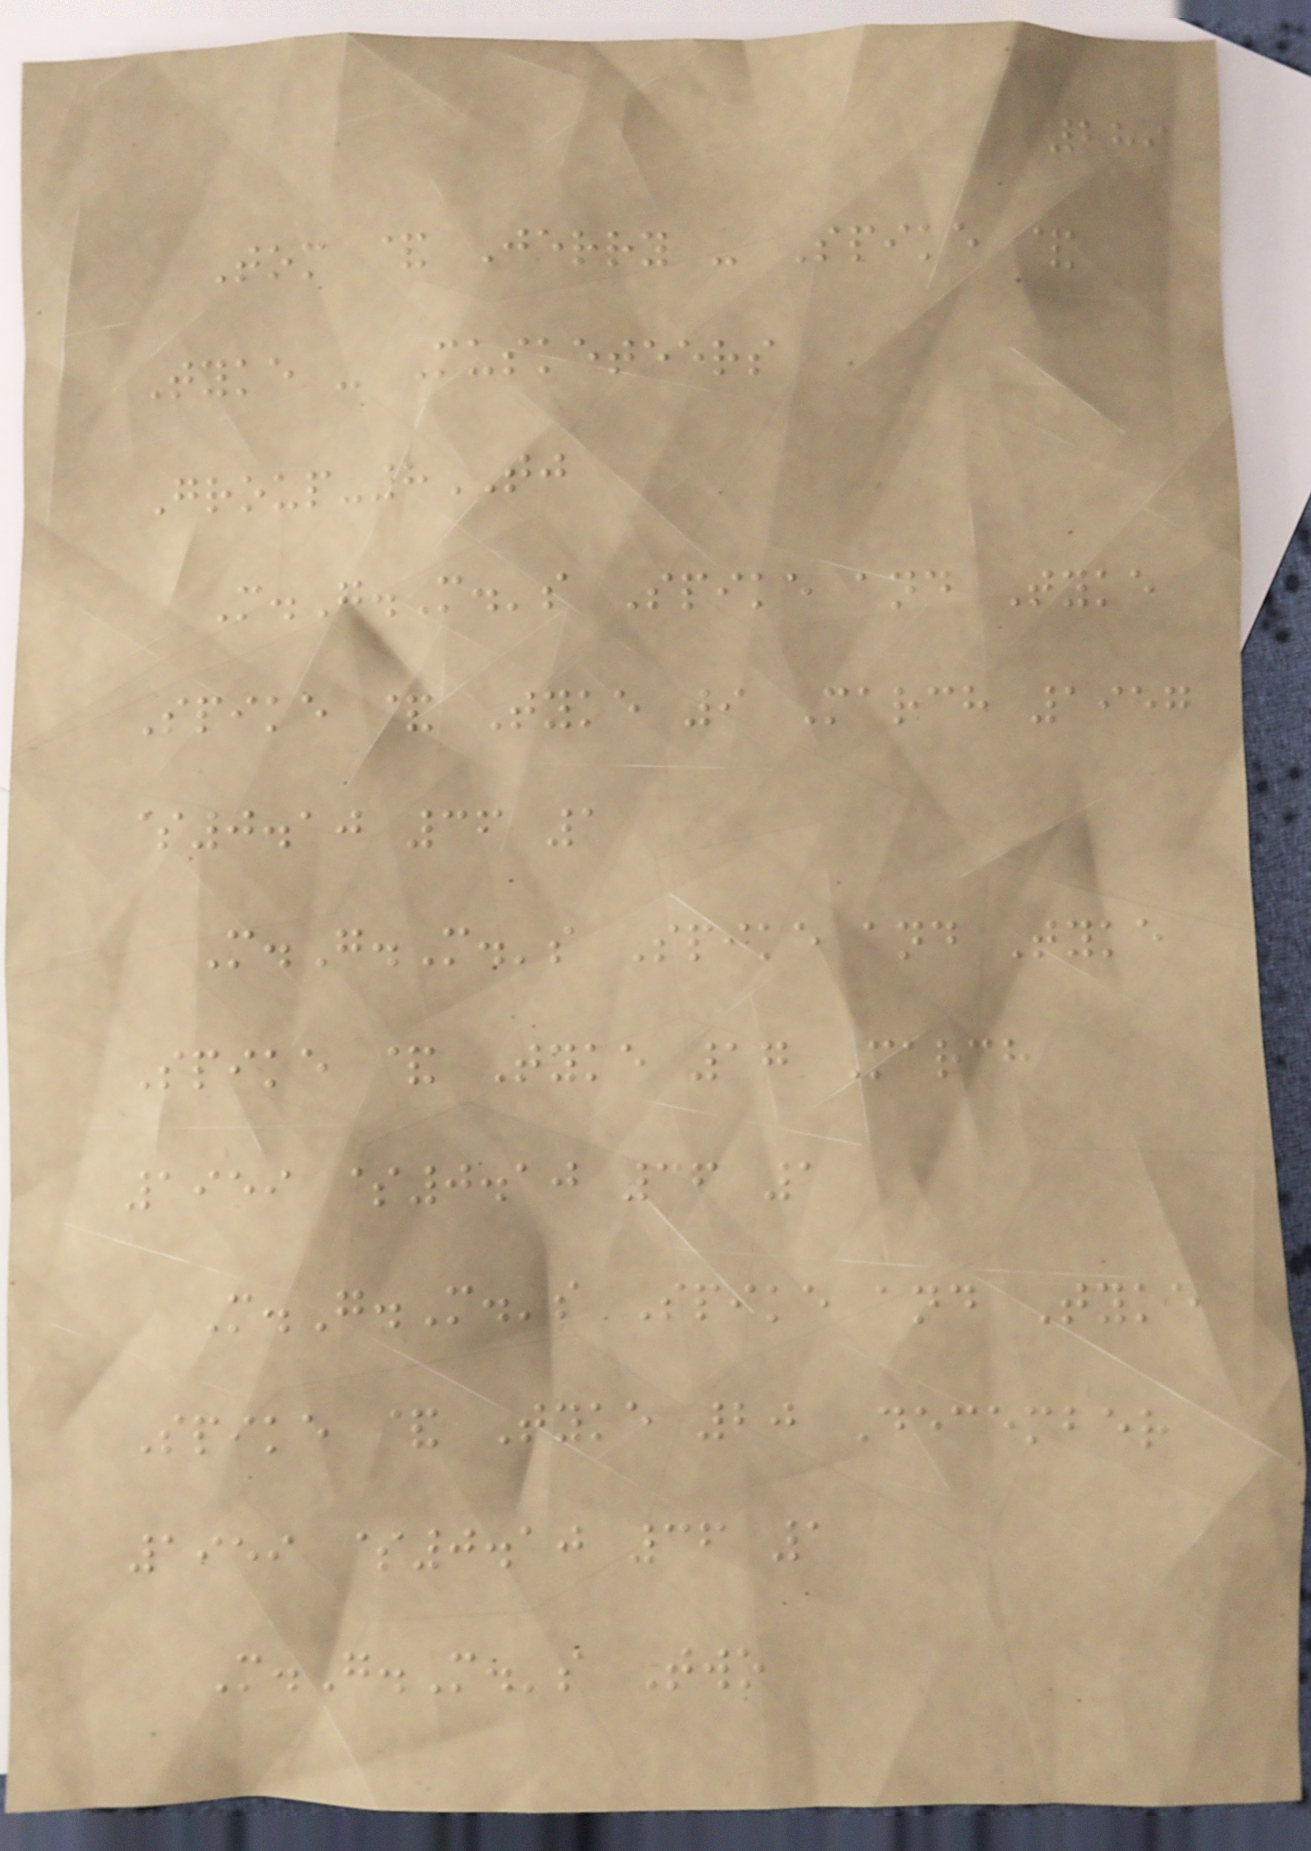289
Tom & Jerry - Spike &
Tyke - Musketeers
Group-8TJ
M.G.M.'s Spike and Tyke
Spike & Tyke 9 March 1957
$0.10 36 1
M.G.M.'s Spike and Tyke
Spike & Tyke 17 March
1959 $0.10 36 1
M.G.M.'s Spike and Tyke
Spike & Tyke 20 December
1959 $0.10 36 1
M.G.M.'s Two
